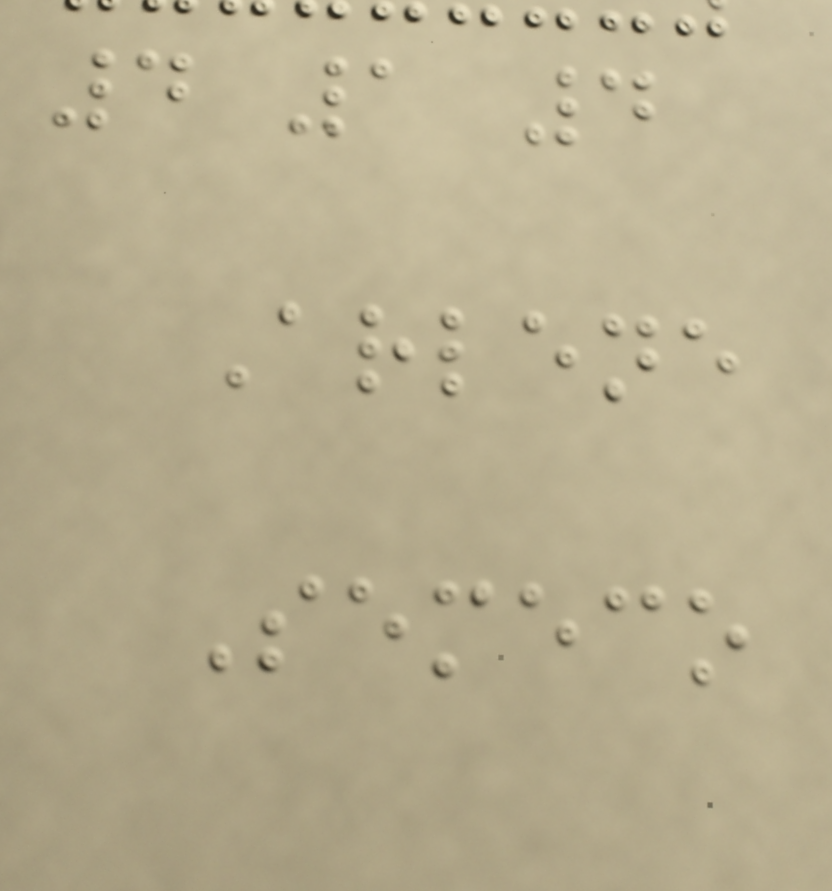4 1 4
Arlene
Semeco
